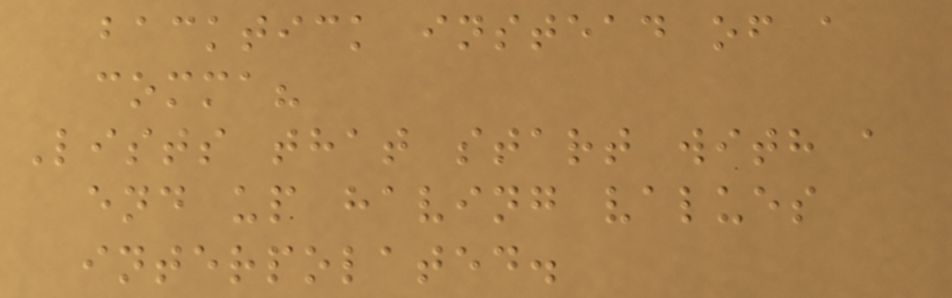backtick instead of a
comma?
Lists that start with a
end up having values
interpolated.
